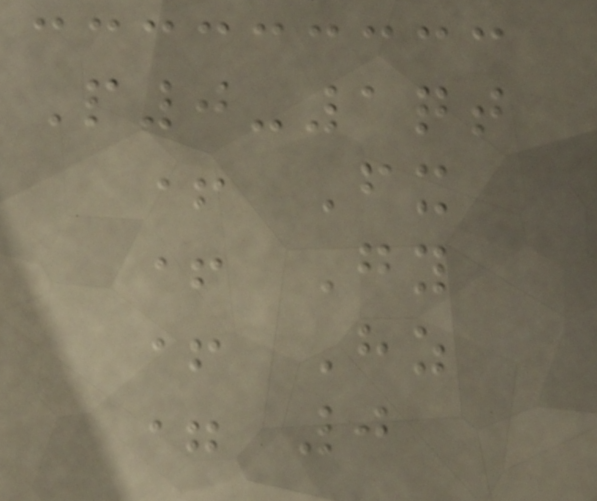P0-1qt
+ Fx
+ Gy
+ Hz
= 0
